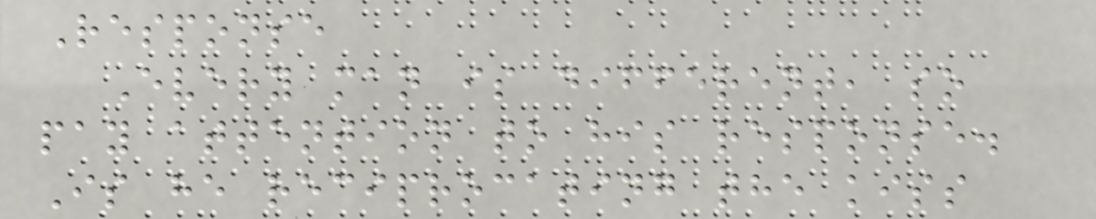Response
Every man is different, so
pay attention to his response.
Is he reciprocating the kiss
